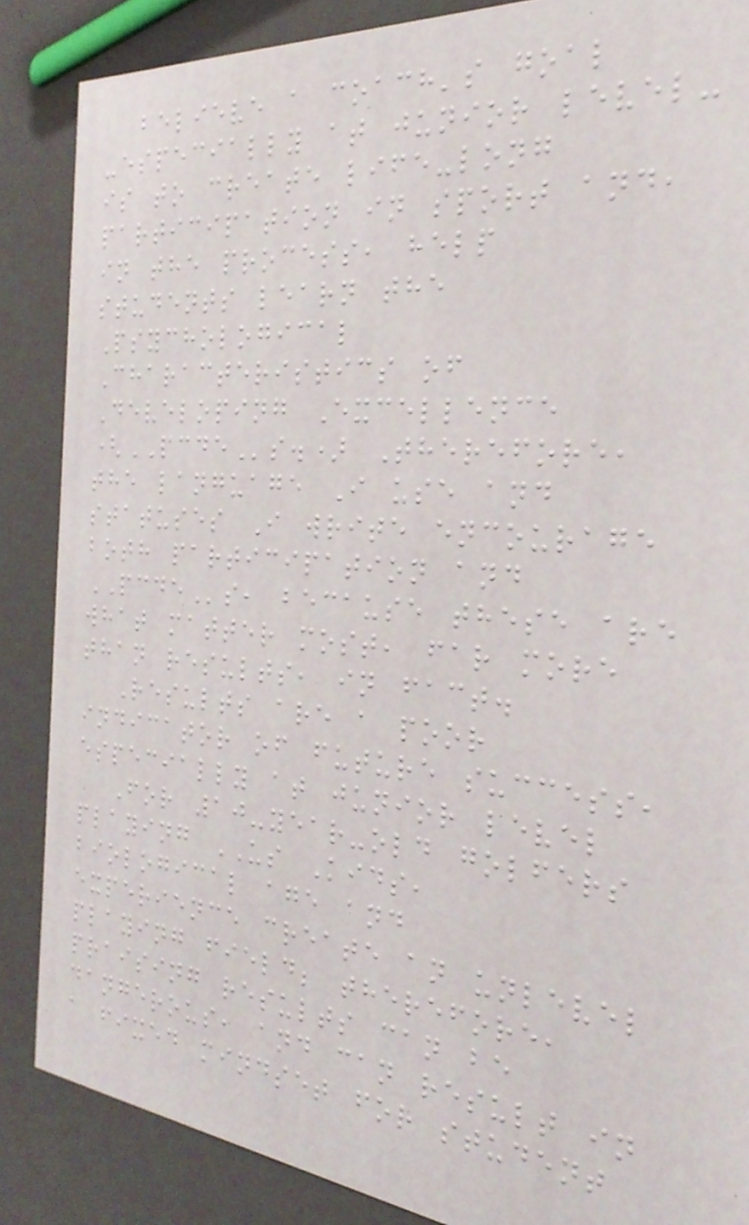believe a coach's goal
-especially at junior level-
is to create life-long
participation in sport and,
in the process, help
students learn the
Psychological
Characteristics of
Developing Excellence
(PCDEs.) Therefore,
the language I use and
statuses I write encourage
both participation and
PCDEs, because these are
what matter most, far more
than results, in fact.
Results are a poor
indicator of future success,
especially at junior level
For 10-year-old golfers
playing US Kids,
biological age and
experience create an unlevel
playing field; therefore,
praising results can be
dangerous, and can result in
a fixed mindset for student
